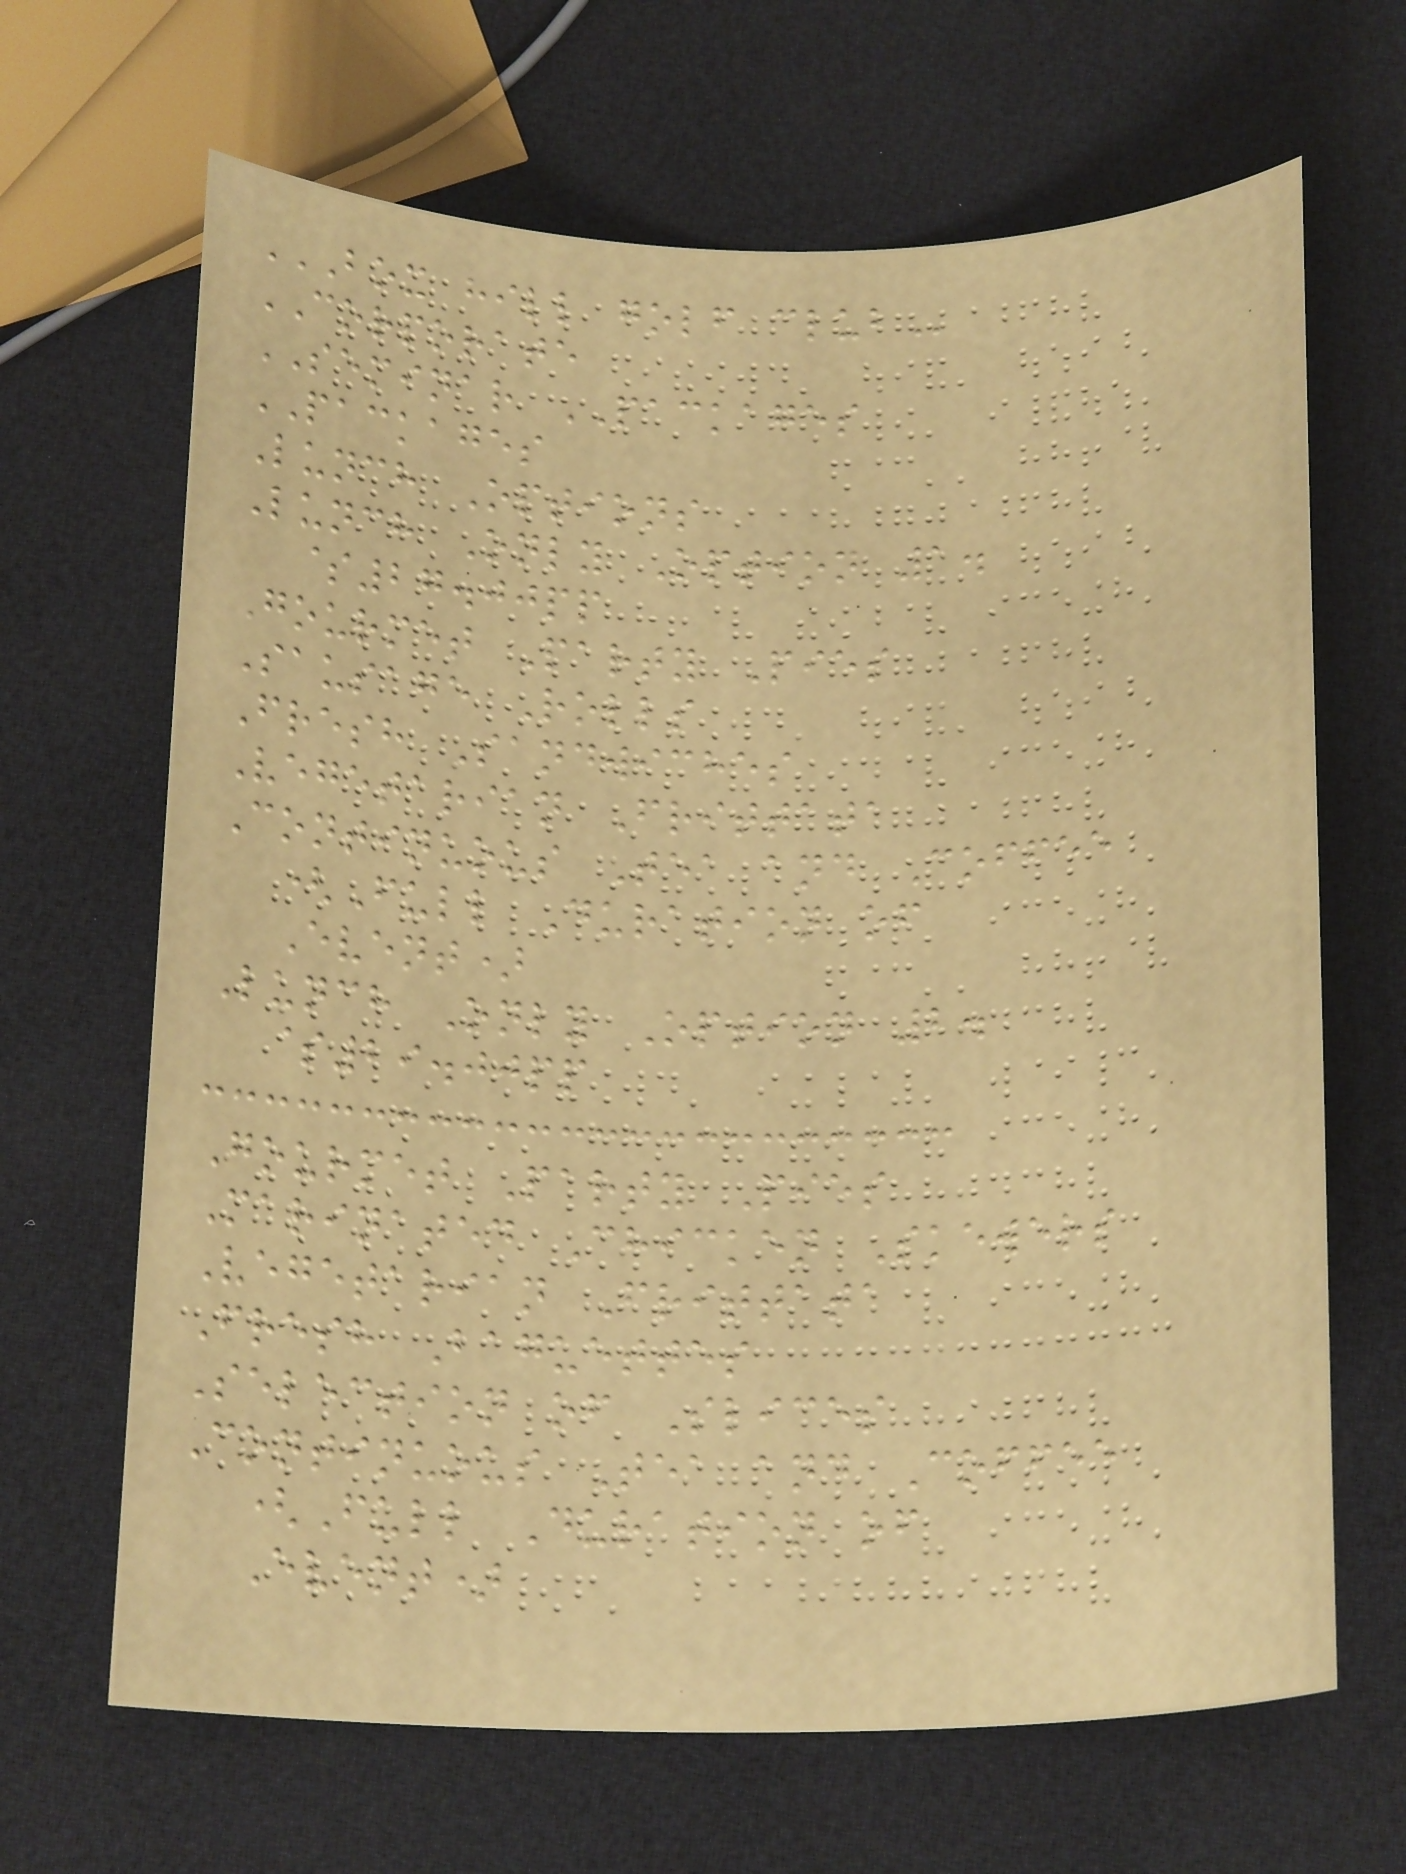BOX HILL GOLF CLUB
CORPORATE
SEMINAR PACKAGES
PACKAGES
Lunch Options
Lunch Only Option 1.
$27.00pp
Gourmet Party Pies
Sausage Rolls
Fresh Sandwiches
Vegetarian Frittata
Continuous Tea and Coffee
(Full Duration of
Event)
Lunch Only Option 2.
$29.00pp
Gourmet Party Pies
Marinated Chicken Skewers
Vegetarian Frittata
Fresh Baguettes
Selection of Slices
Continuous Tea and Coffee
(Full Duration of
Event)
